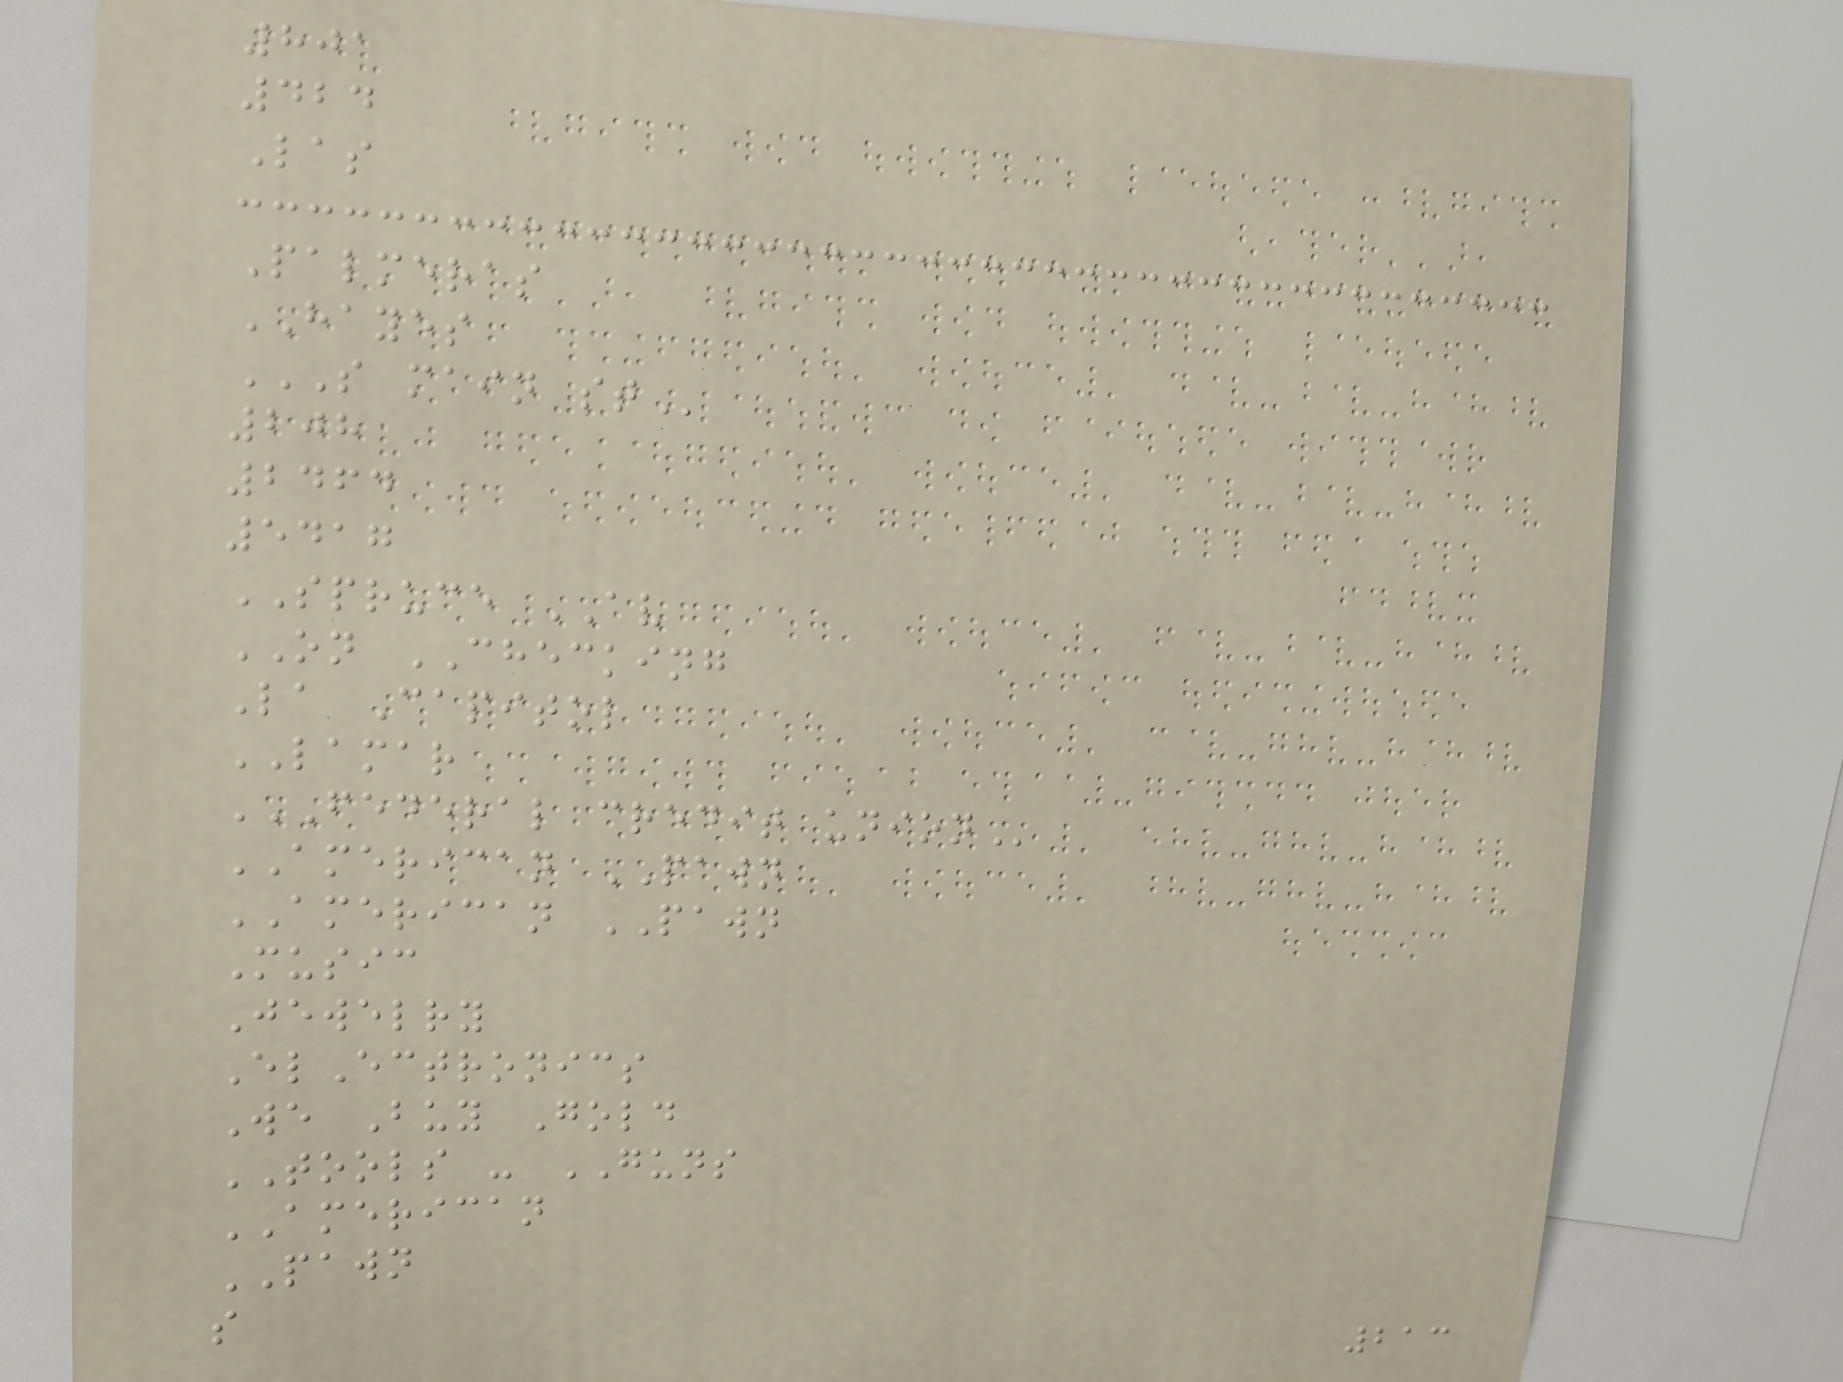801
424
Las
Palmeras
HAYES
S MAIN ST
208
2464
5417
SPRUCE AV
ON CHECKING
La Capitol
LAMAR
FEDERAL CREDIT UNION
AMERICAN PAWN
AMERICAN PAWN
Music
Jewelry
ElEctronics
We Buy Gold
TOOLS - GUNS
AMERICAN
PAWN
s
213
